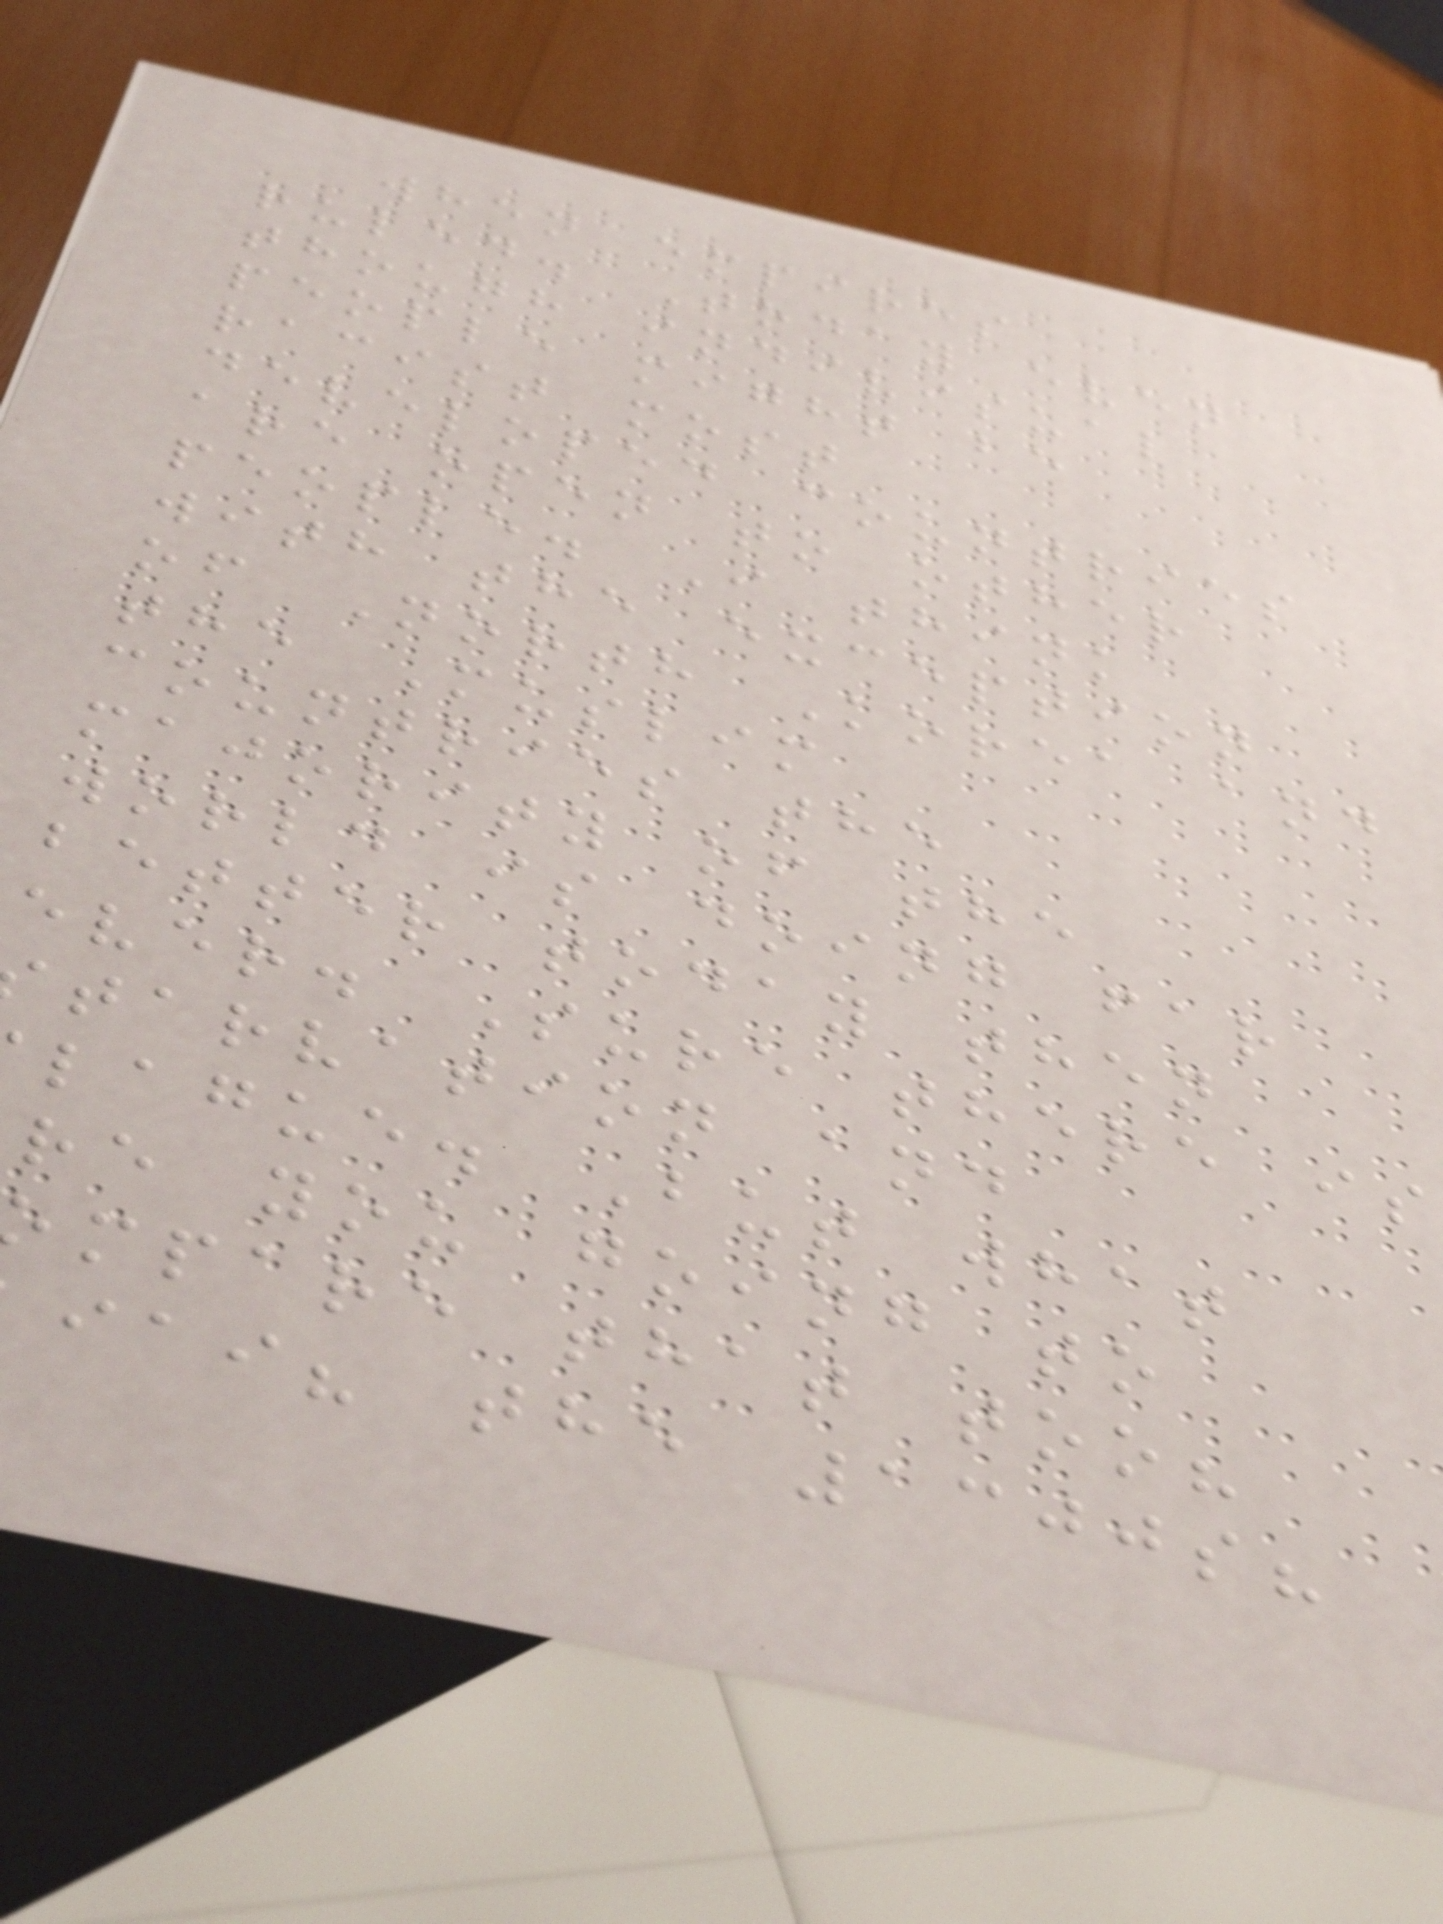when empires
ruled. Today even
though indivisual
people might be
racist most
developed countries
are open to other
people. I think
with the exception
of North Korea and
the Muslim
countries the
majority of the
world is doing far
better today then
ever. Sure there is
tarvation and
lague. But what
re you going to
mpare that too?
iai? the 1300s?
